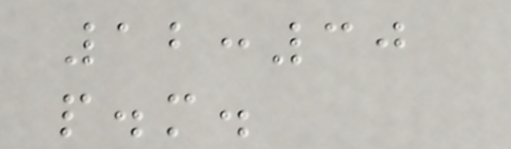12:30
p.m.
